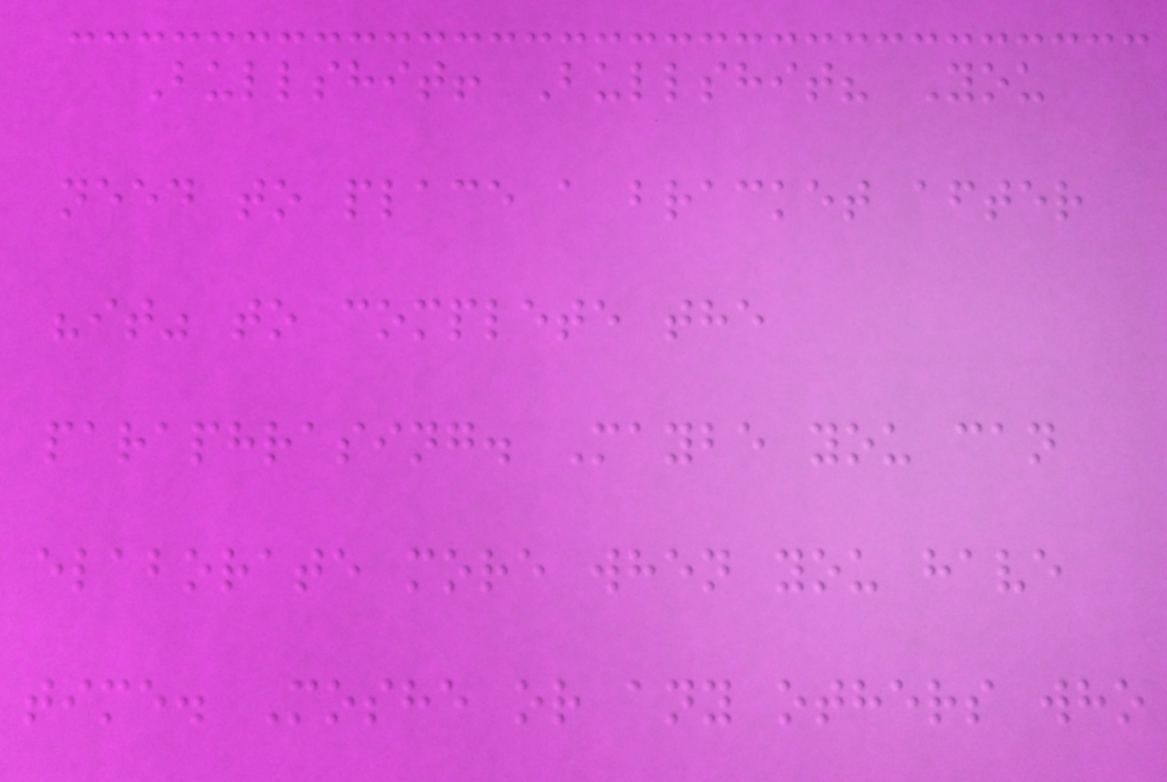Bullshit! Bullshit? You
need to place a bracket after
"it" to complete the
paraphrasing. Maybe you can
elaborate more when you have
time. Moshe or any others who
